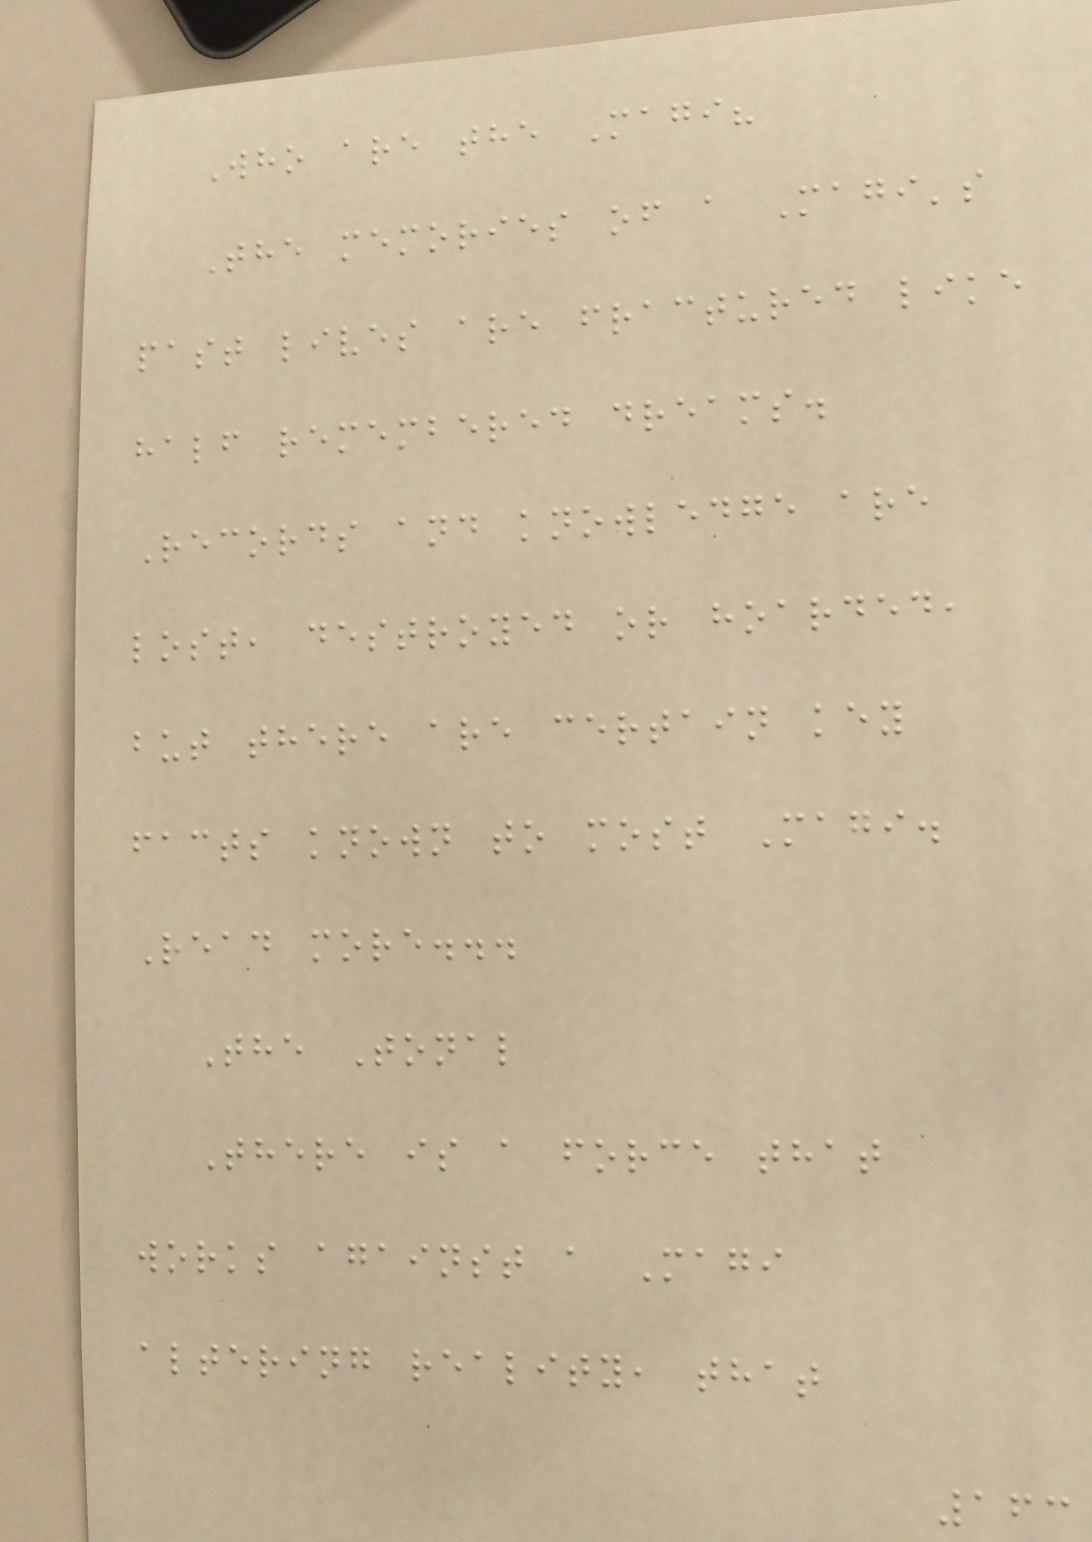Who are the Magi?
The memories of a Magi's
past lives are fractured like
half remembered dreams.
Records and knowledge are
lost, destroyed or hoarded,
but there are certain key
facts known to most Magi.
Read more...
The Tonal
There is a force that
works against a Magi
altering reality, that
163
